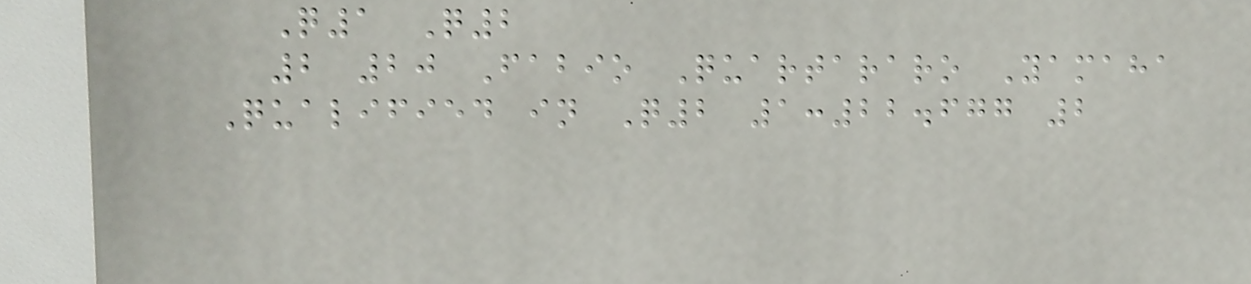Q1 Q2
2 20 Fabio Quartararo Yamaha
Qualified in Q2 1:22.677 2
